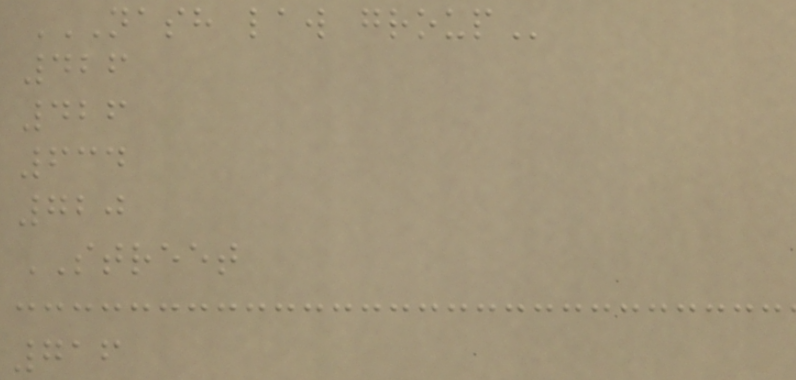NASH LAW GROUP
426
426
634
720
STREET
716
